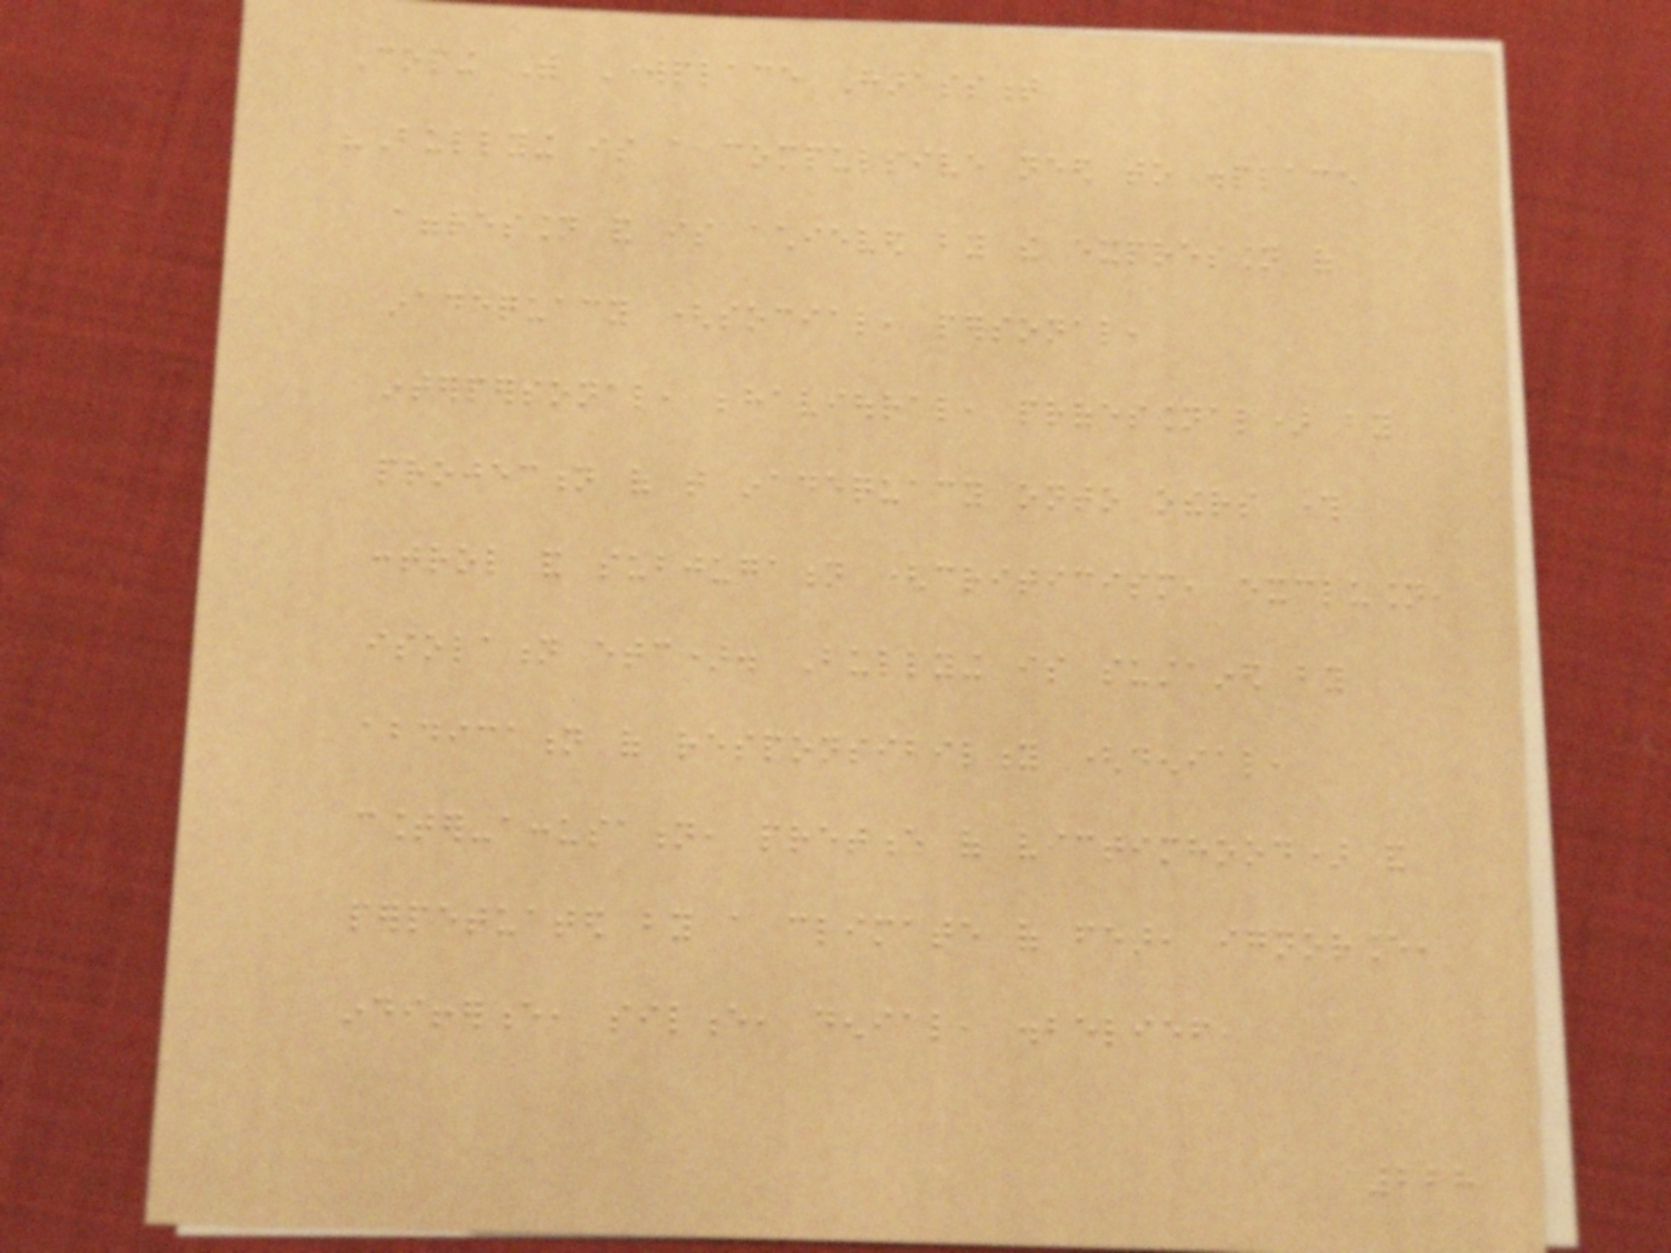Coping With Workplace Harassment
"Bullying is a compulsive need to displace
aggression and is achieved by the expression of
inadequacy (social, personal,
interpersonal, behavioural, professional) by
projection of that inadequacy onto others through
control and subjugation (criticism, exclusion,
isolation etc). Bullying is sustained by
abdication of responsibility (denial,
counter-accusation, pretence of victimhood) and
perpetuated by a climate of fear, ignorance,
indifference, silence, denial, disbelief,
228
